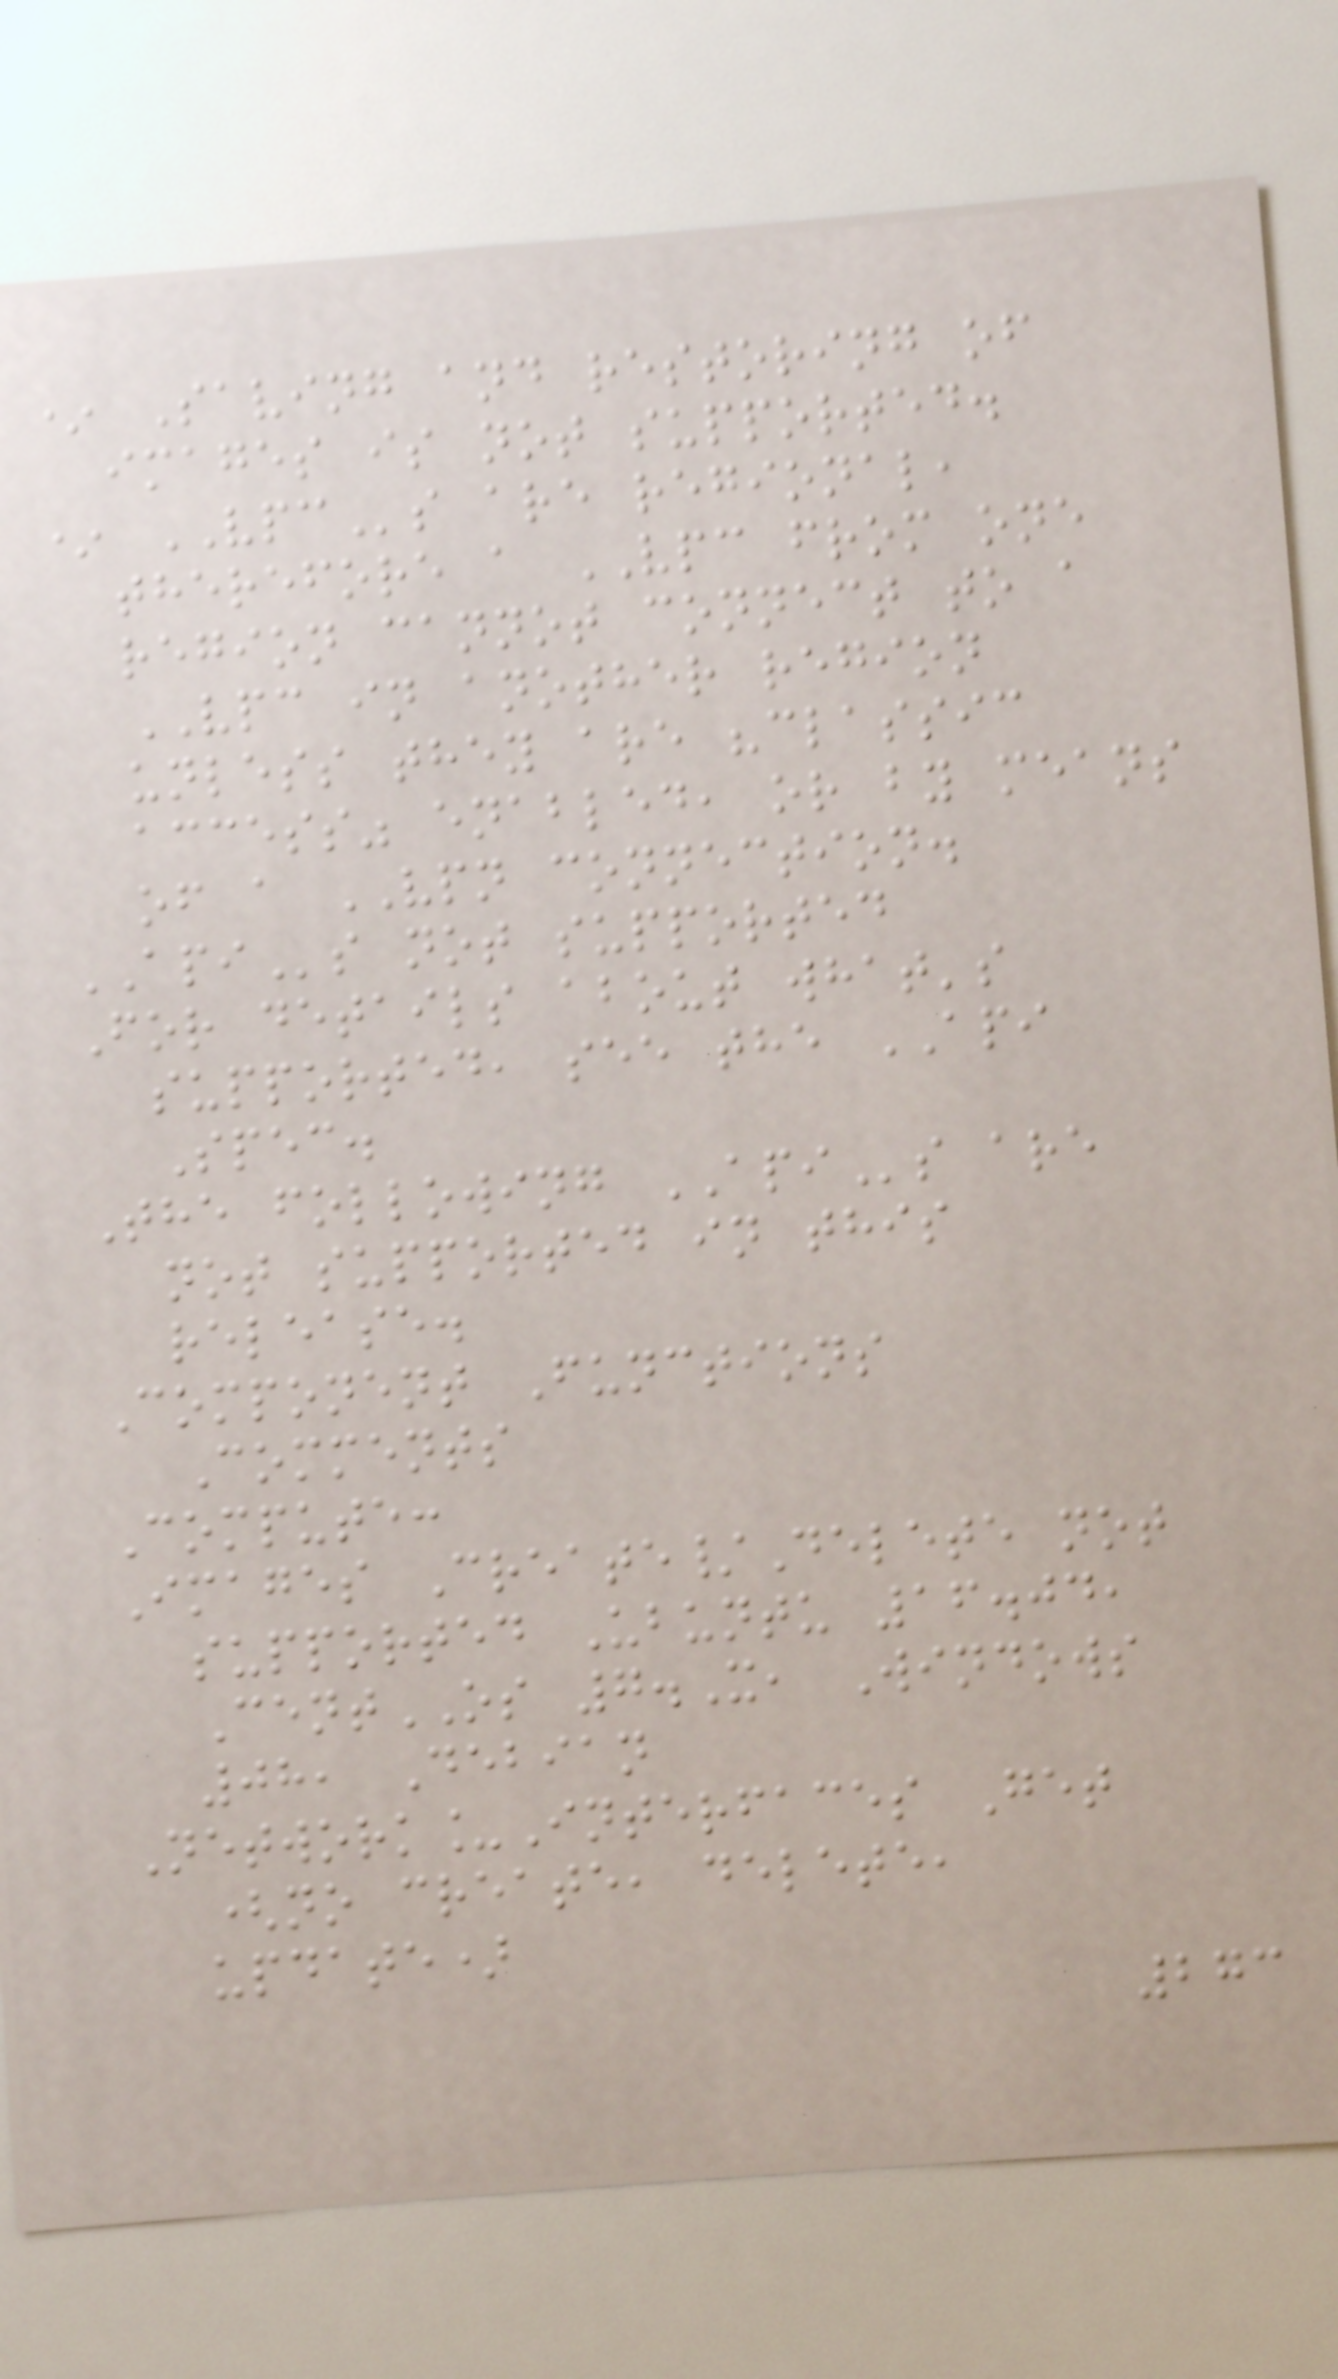* Saving and restoring of
images is not supported.
* VPCs are regional,
therefore a VPC from one
region cannot connect to a
VPC in another region
unless they are "classic
access" enabled, or by means
of a VPN connection.
APIs not supported
For details about what's
supported, see the API
Spec.
The following APIs are
not supported in this
release.
Component Functions
Comments
Compute:
Images Create/Delete not
supported Ubuntu 16.04,
CentOS 7.X, Windows
08, Debian
Network_Interfaces Get
(no create, delete,
update)
273
